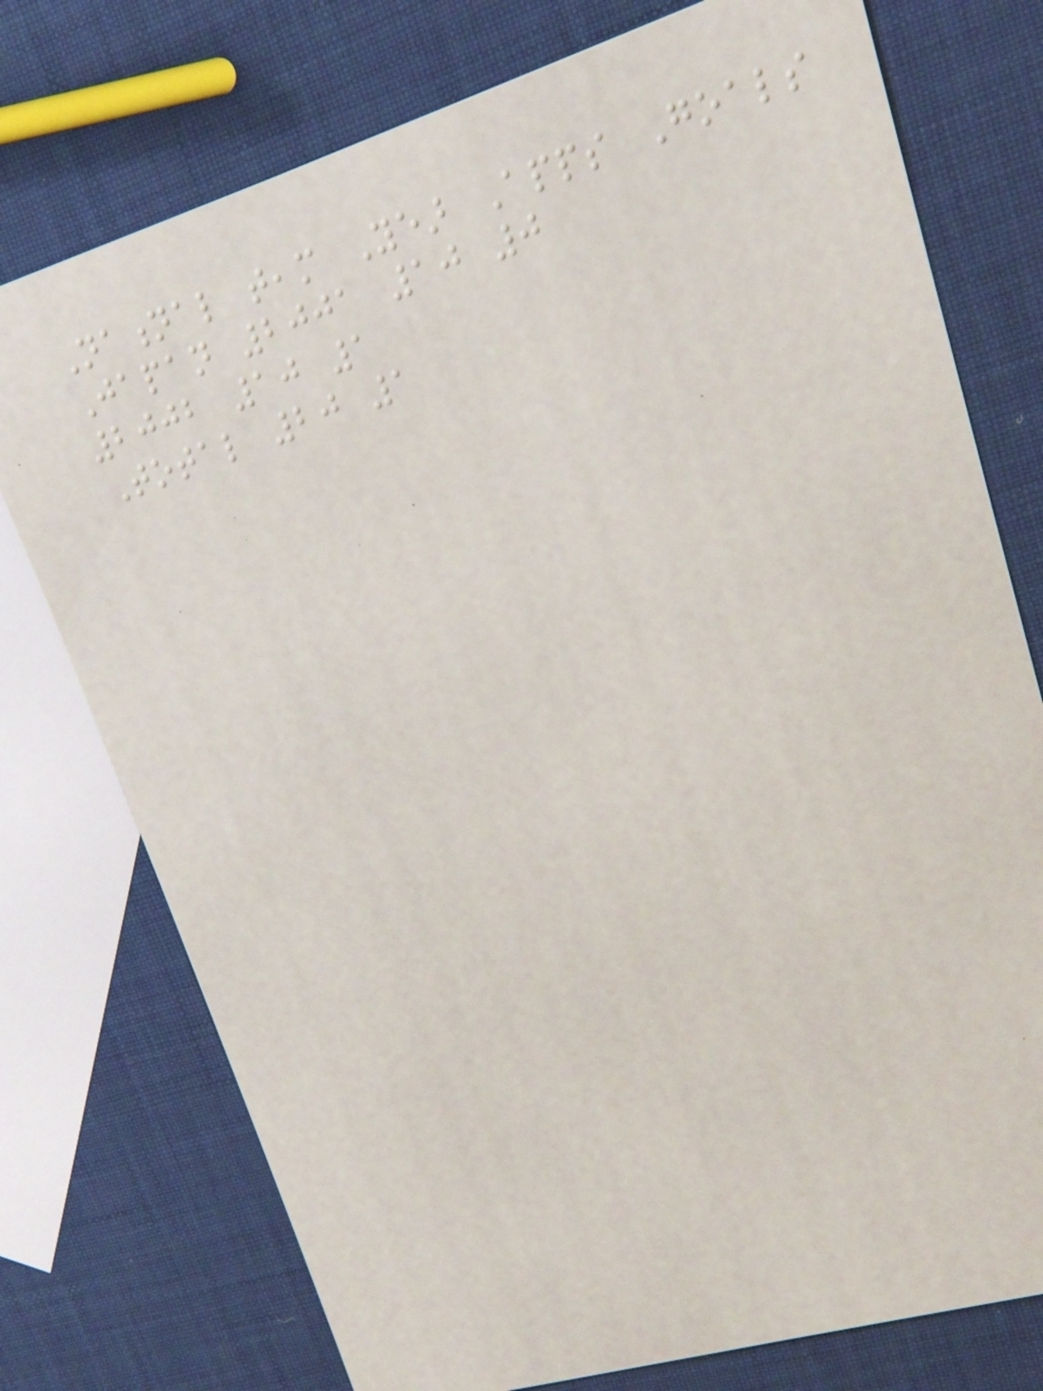National team Year Apps Goals
Japan 2001 10 0
2002 10 1
Total 20 1
